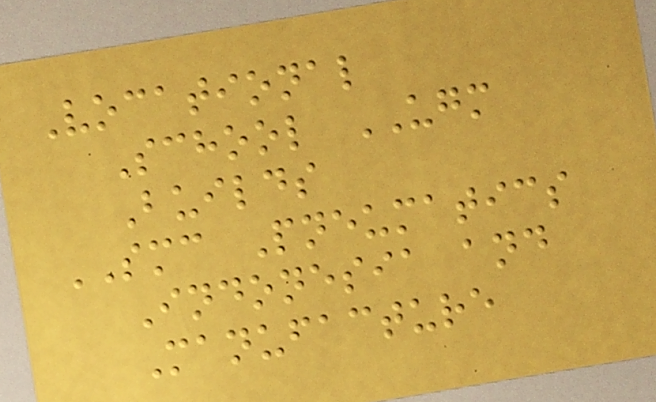Vocational
School UGM
Builds
SMC Pneumatics
Indonesia and
Manufacture
